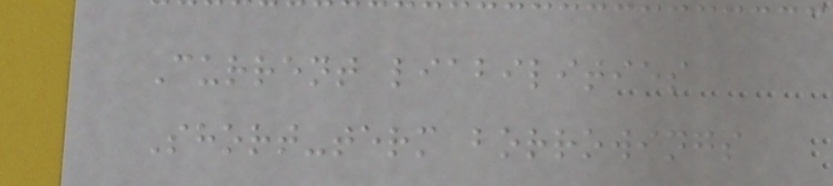Current liabilities
Short-term borrowings
